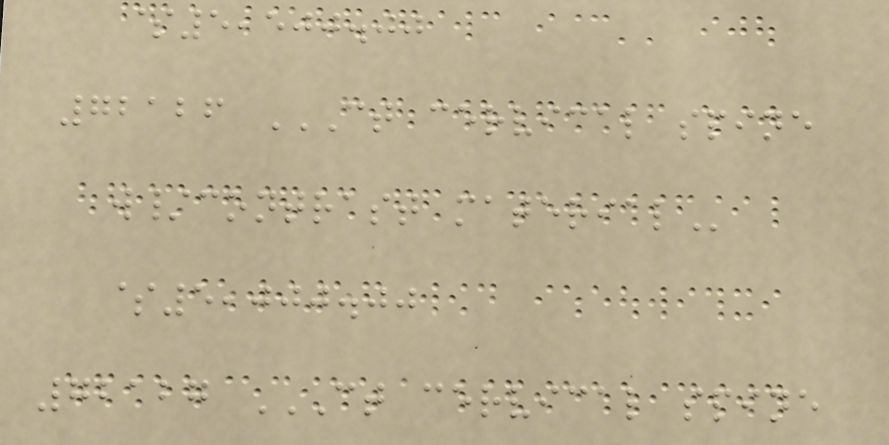$5,500.00
72126 CT CERVICAL SPINE
W/CONTRAST MATERIAL
$5,000.00
72127 CT CERVICAL SPINE
